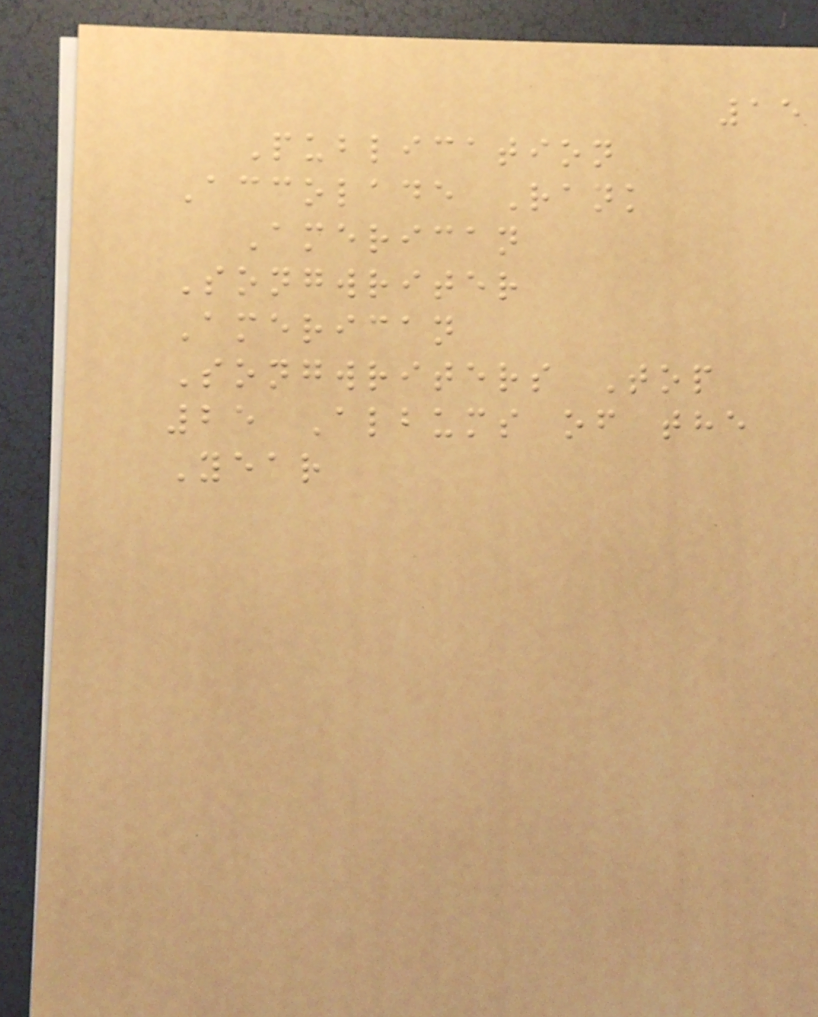15
Publication
Accolade Rank
American
Songwriter
American
Songwriters Top
25 Albums of the
Year
